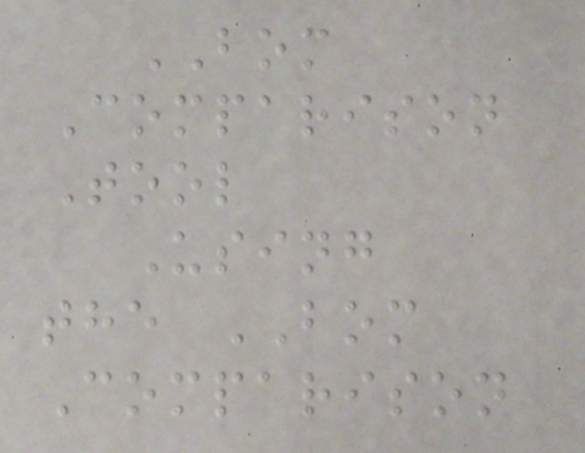BOM
Comparison
Tool
Using
the BOM
Comparison
